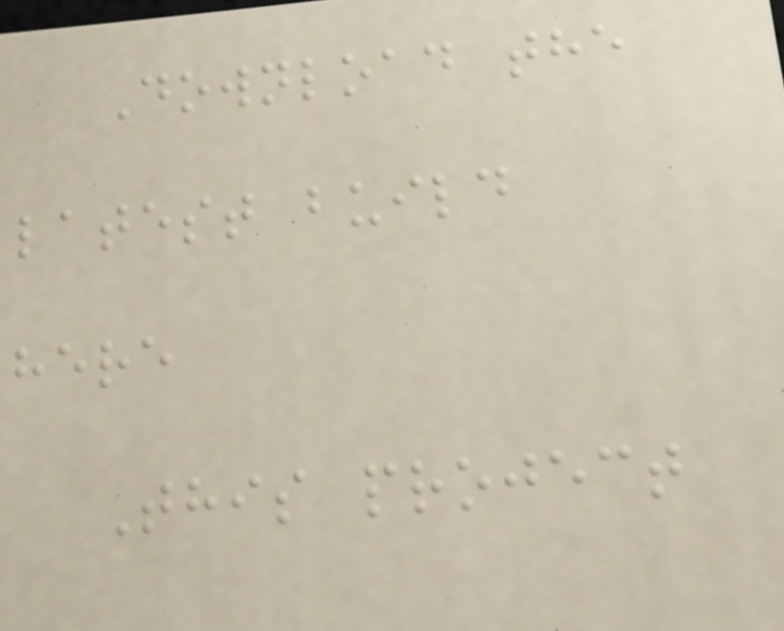Download the
latest build
here
This project
